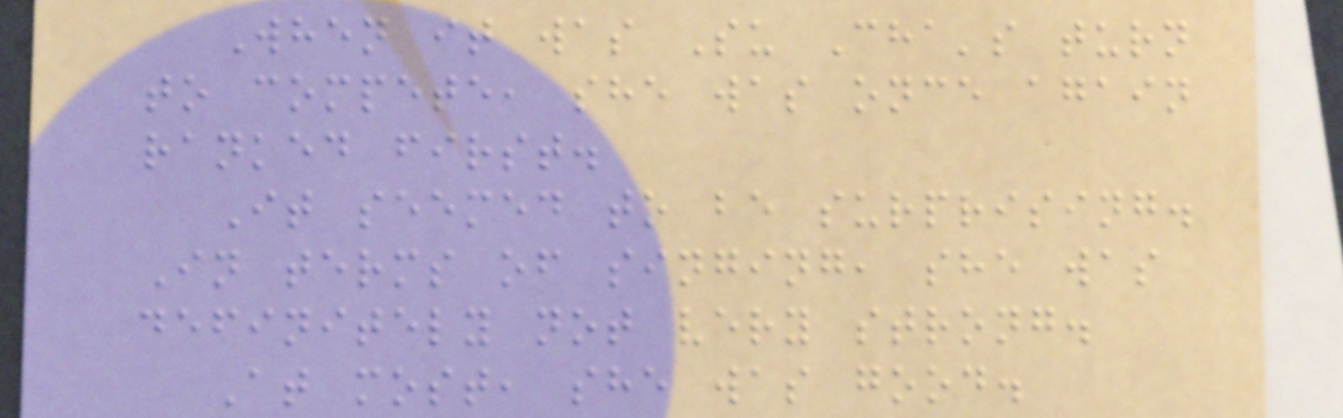When it was Su Cha's turn
to compete, she was once again
ranked first.
It seemed to be surprising.
In terms of singing, she was
definitely not very strong.
At most, she was good.
